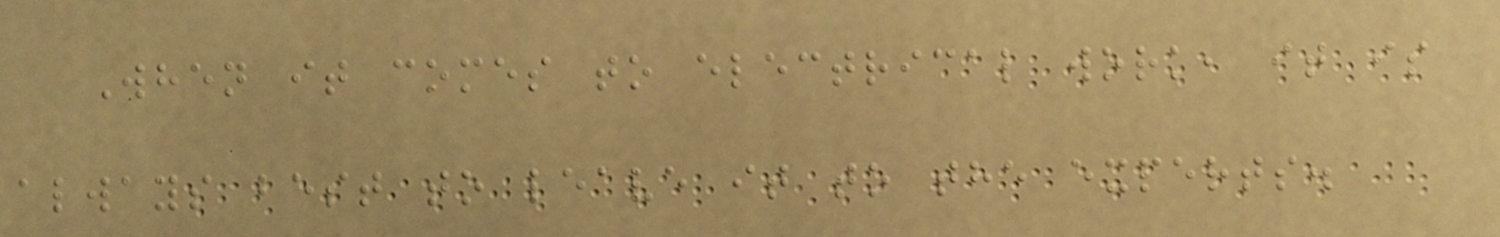When it comes to electrical work, it is
always best to leave it to the experts.
